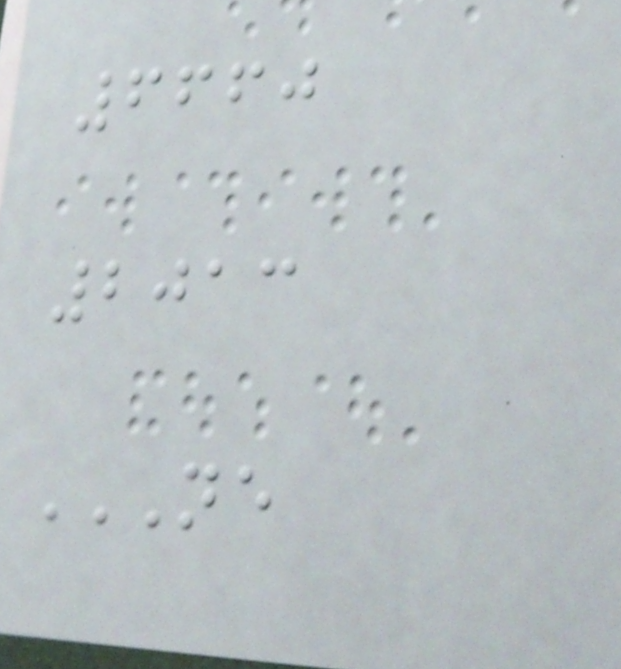6660
2013
NE
